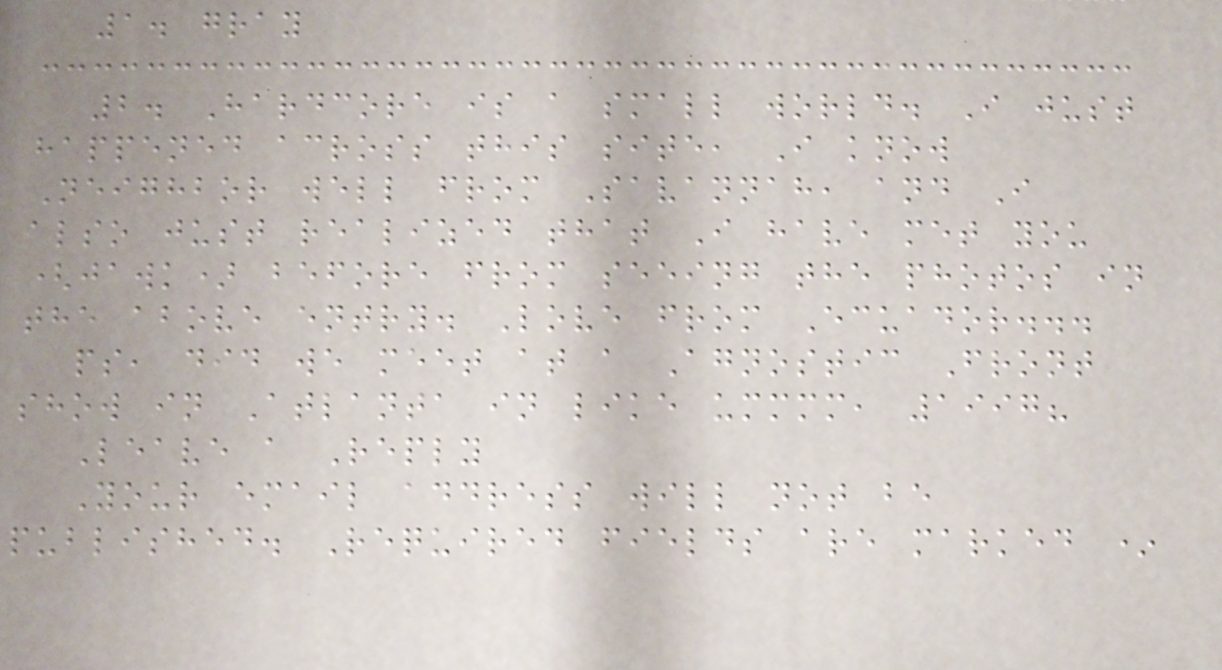1. gray
2. Hardcore is a small world. I just
happened across this site, I know
Neighbor well from Savannah, and I
also just realized that I have met you
(jawk) before from seeing the photos in
the above entry. Love from Ecuador...
ps, did we meet at a Agnostic Front
show in Atlanta in like ummmm, 1997?
Leave a Reply
Your email address will not be
published. Required fields are marked *
